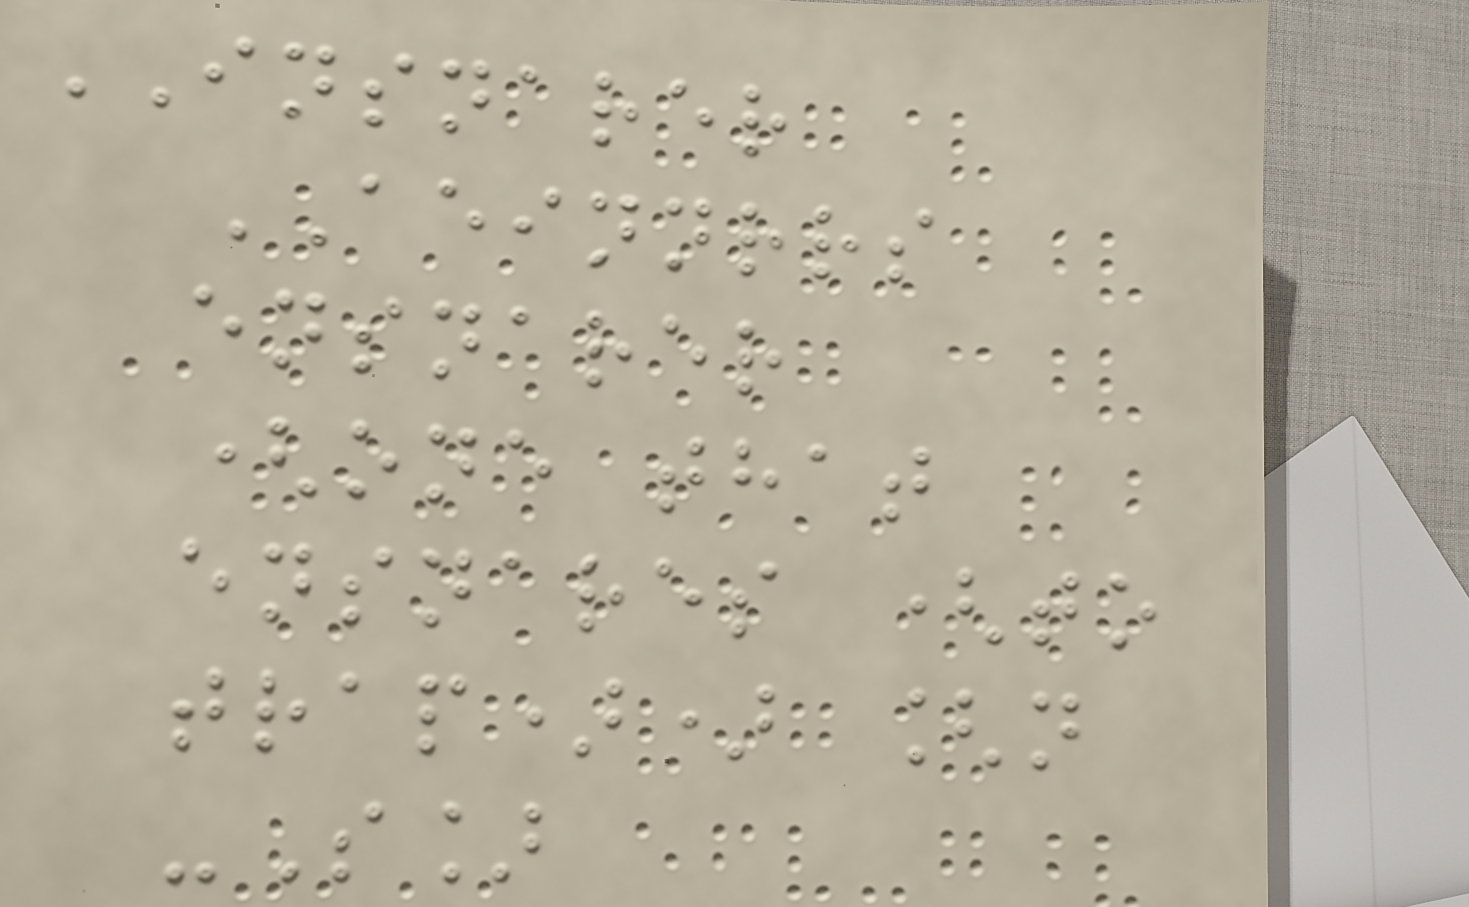INSNARER
AEINNRRS
ensnarer
(one that
ensnares (to
trap)) [n
-S]
